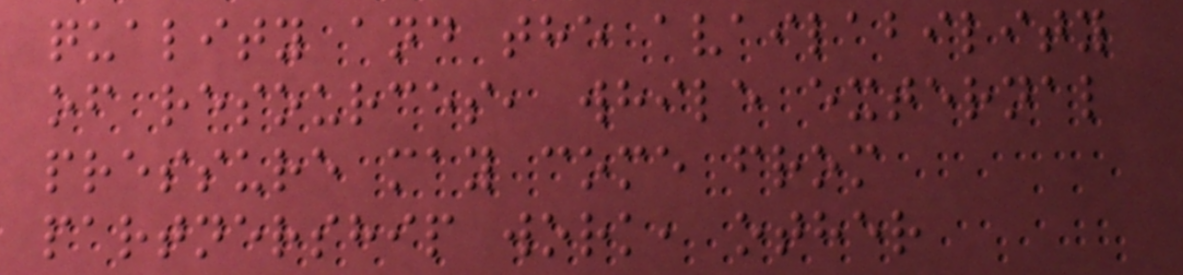quality and the availability
of resources, while external
pressure may come from
partnership work, other
